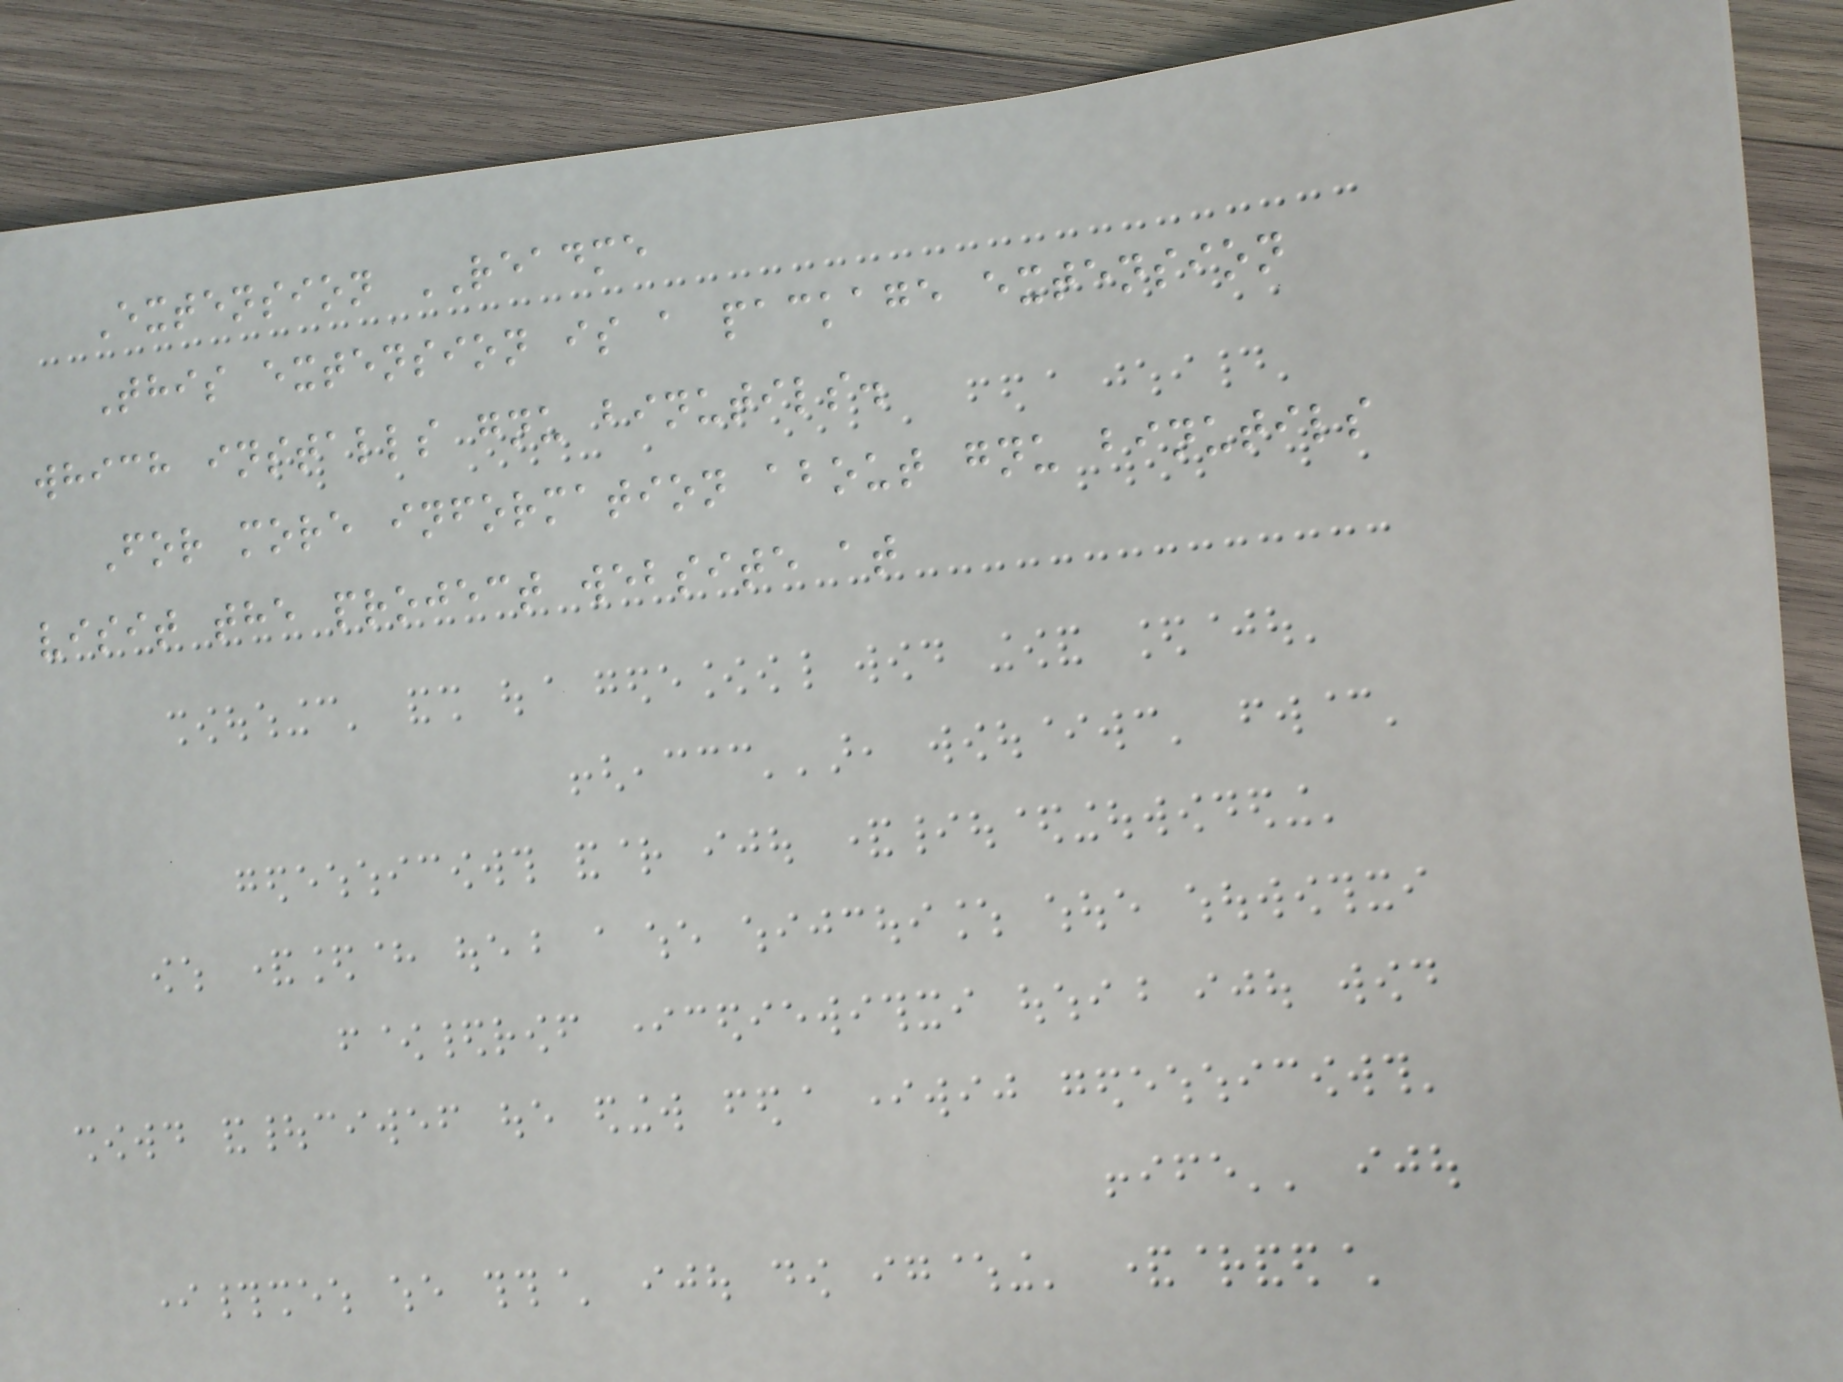Extension README
This extension is a package extension
which installs gnu binutils.
For more information about gnu binutils
visit the project website at
